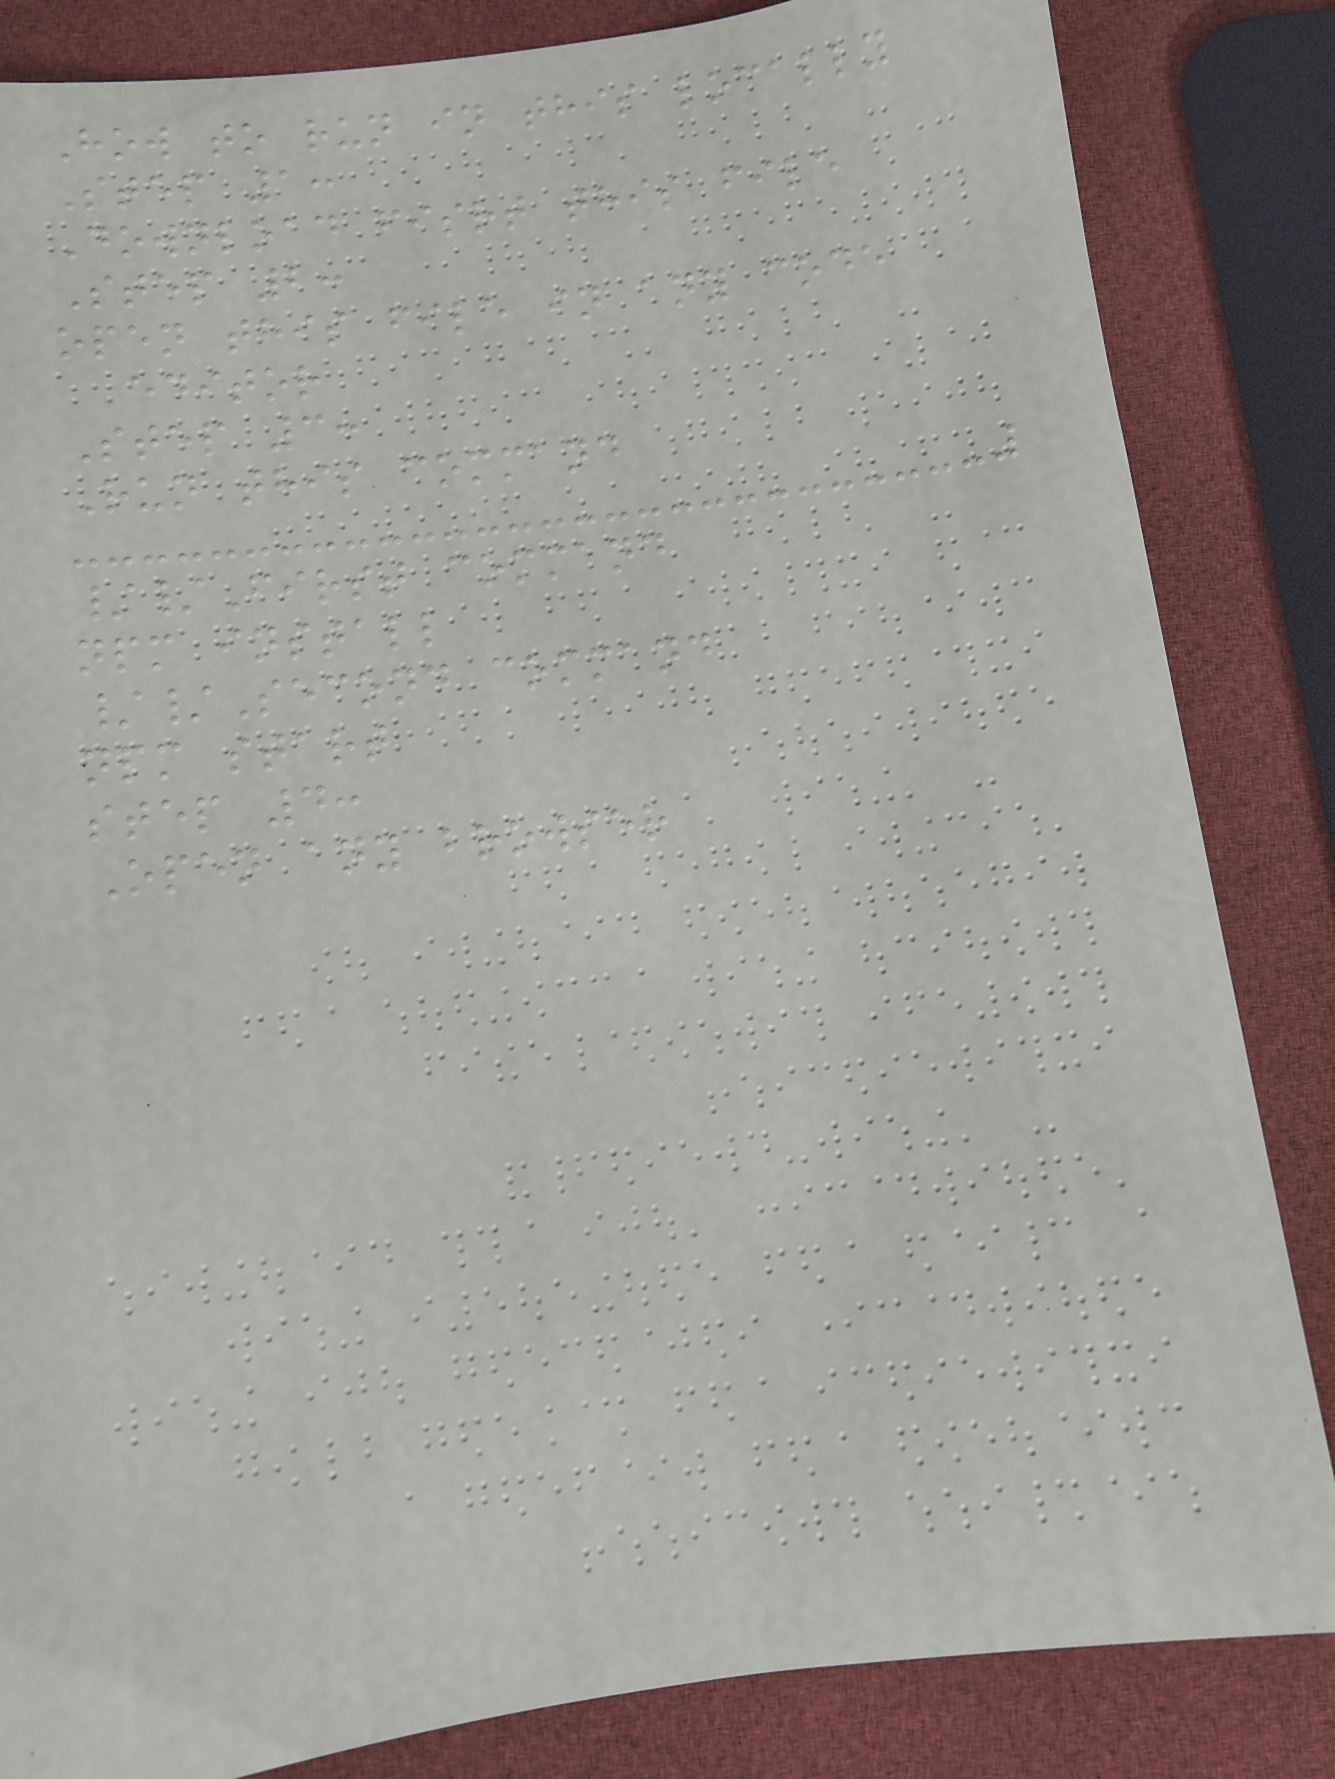How to run in this locally
Step 1:
Download fisrt this file
Step 2:
open this file in any code
editor
Step 3:
Run this command
//First command
npm install
//Second command
npm start
step 4:
Open any browser
